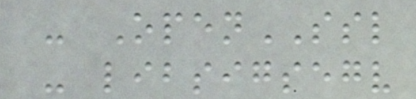- OpenSSL
- libsigsegv
